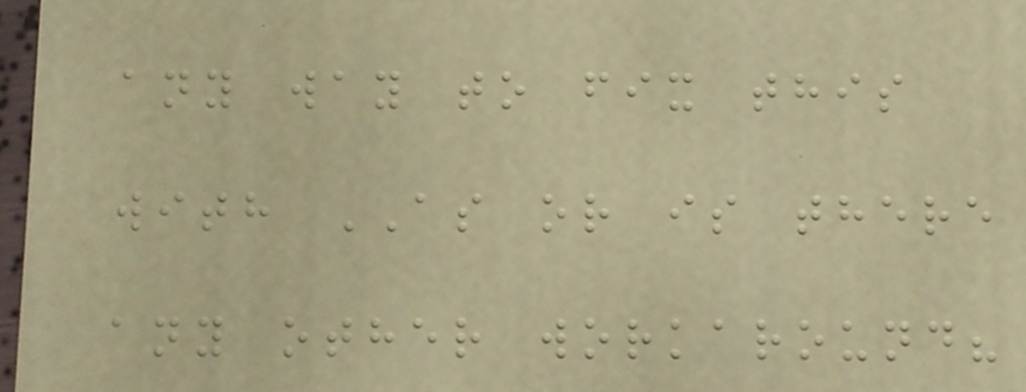any way to fix this
with AS or is there
any other workaround?
